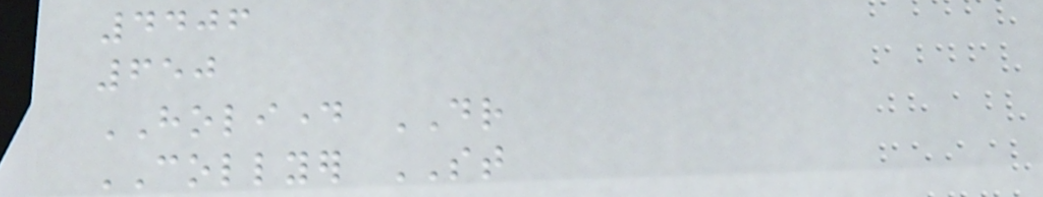4406
650
HOLIDAY DR
COLLYER ST
